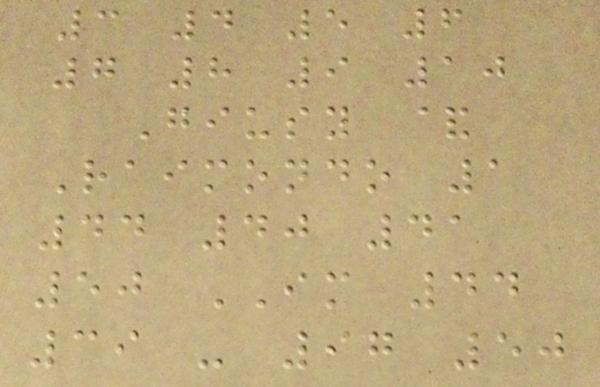3 4 5 6
7 8 9 10
Giusy &
Raimondo 1
44 40 41
50 IM 44
39 - 97 50
